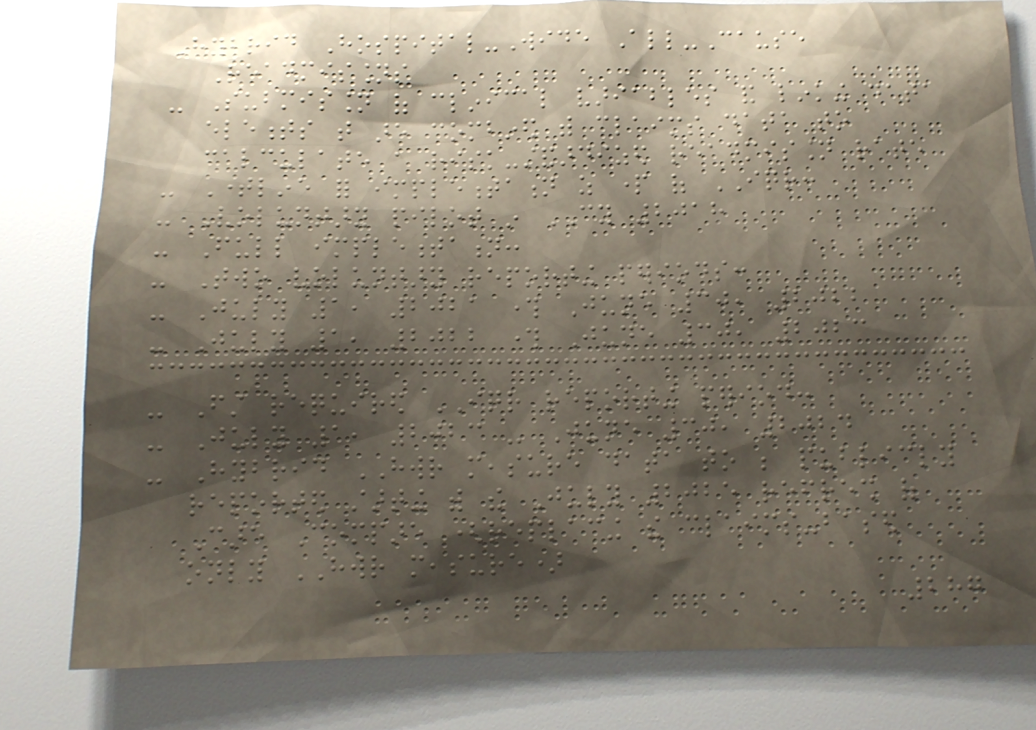Hybrid Hospital-Wide All-Cause
Readmissions
- Submission of clinical variables and linking data
elements that are combined with claims data to
calculate a risk-standardized readmission rate
- Timeline for implementation as part of IQR:
- Voluntary pilot in CY 2018
- Full implementation:
- Two voluntary reporting periods:
- July 1, 2021 through June 30, 2022
- July 1, 2022 through June 30, 2023
- First required IQR reporting period:
- July 1, 2023 - June 30, 2024
- Hybrid HWR measure data to be publicly
reported starting with the July 2025 refresh of
Care Compare (replacing the claims-based
only HWR measure)
287
